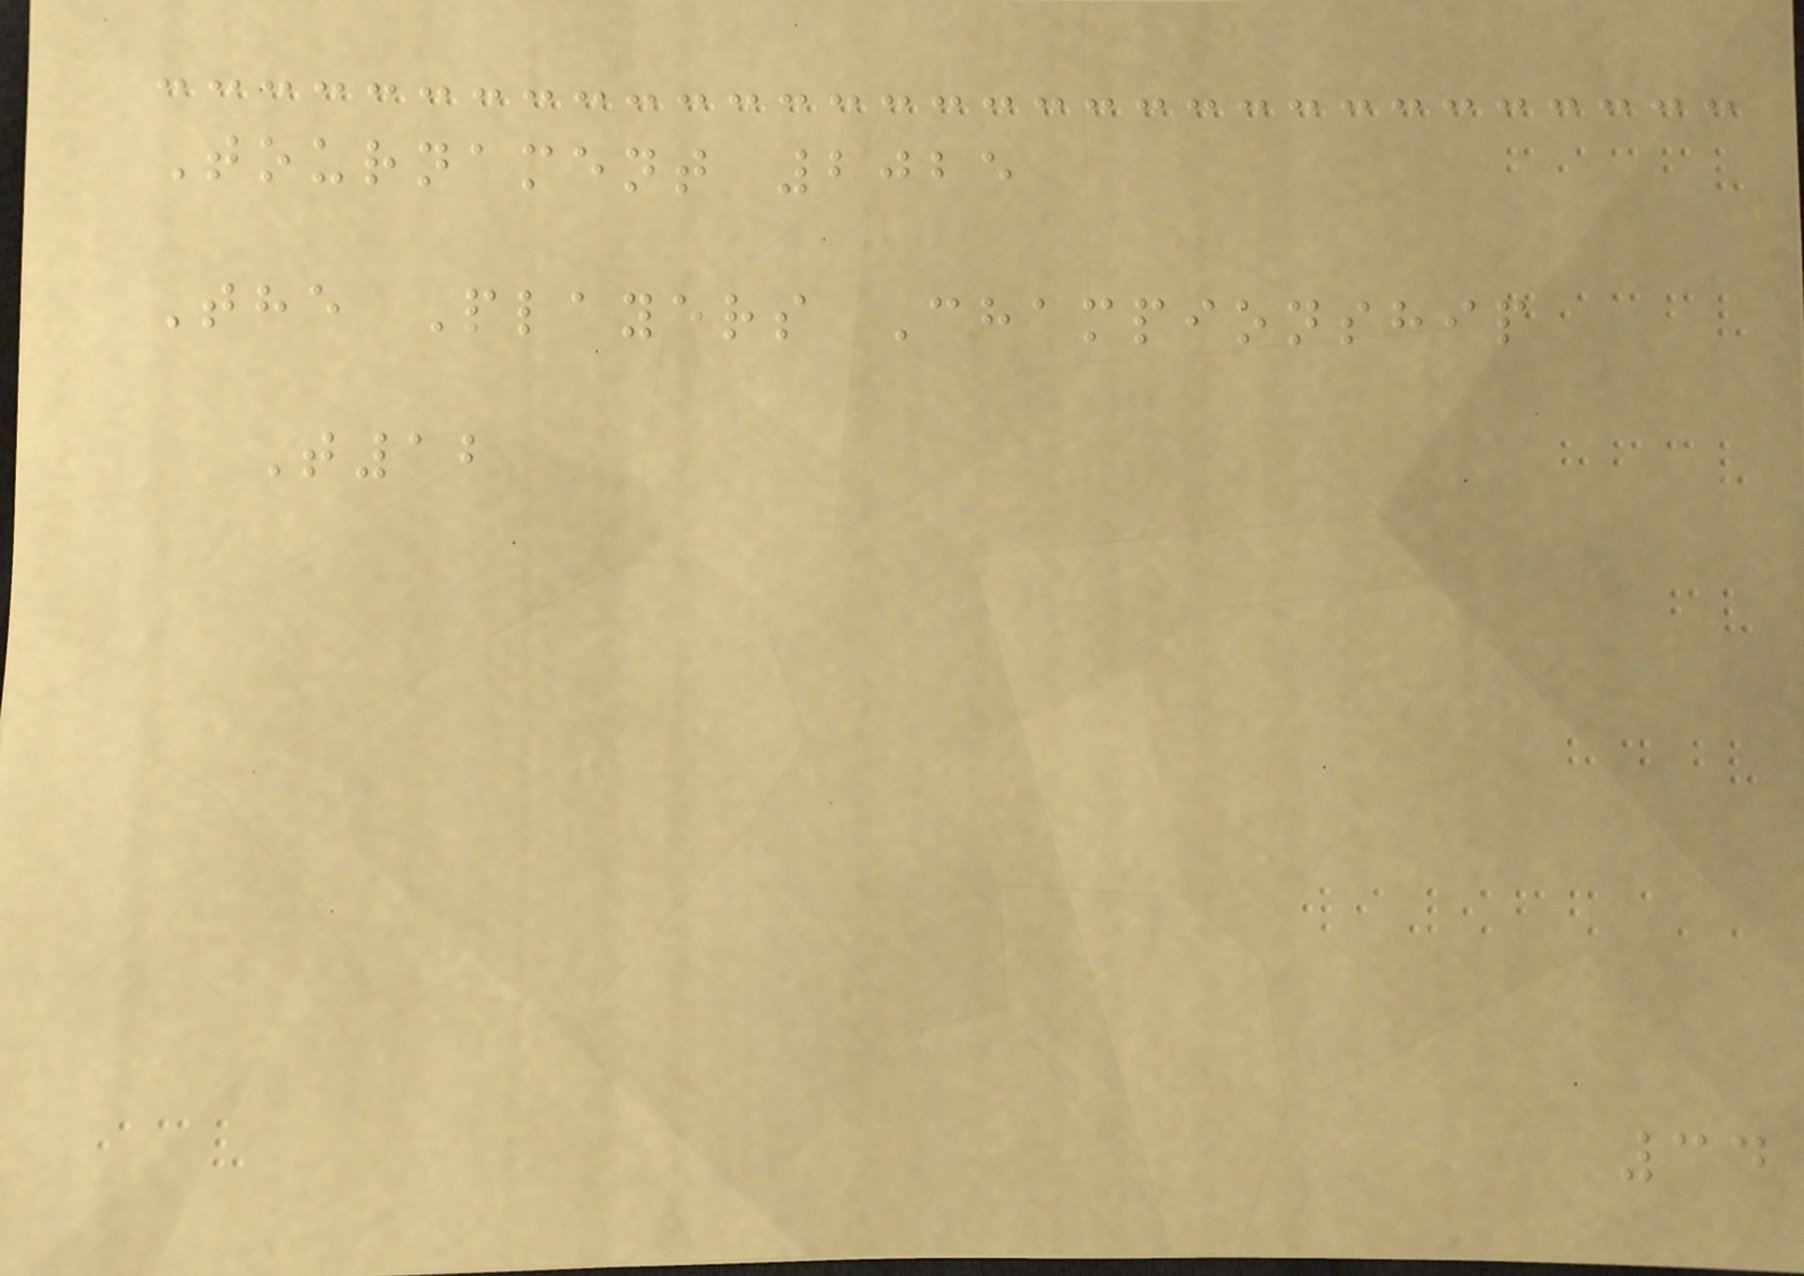Tournament 2025
The Players Championship
T12
34
